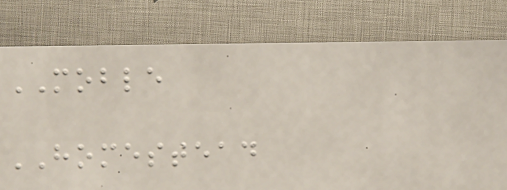MOBLE
HOMESTEAD
